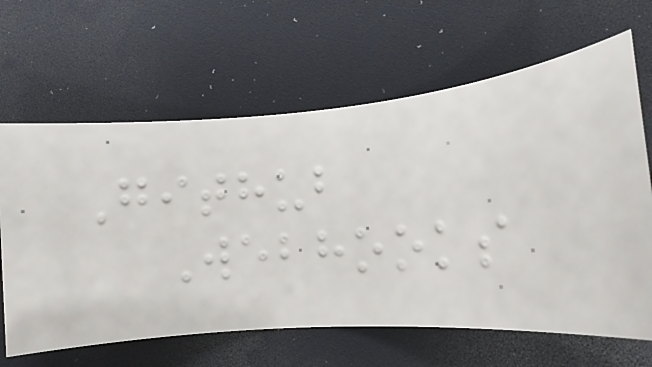Github
Webhooks
